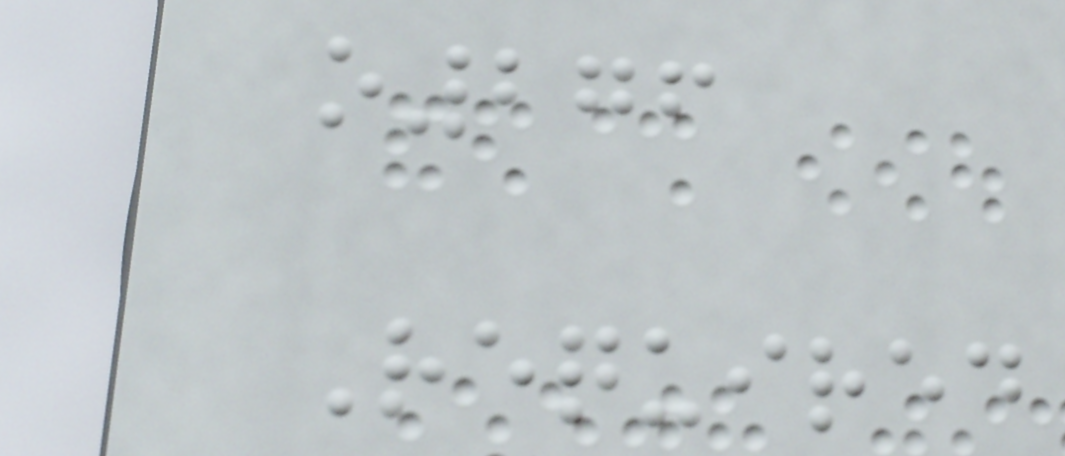o276
Required
